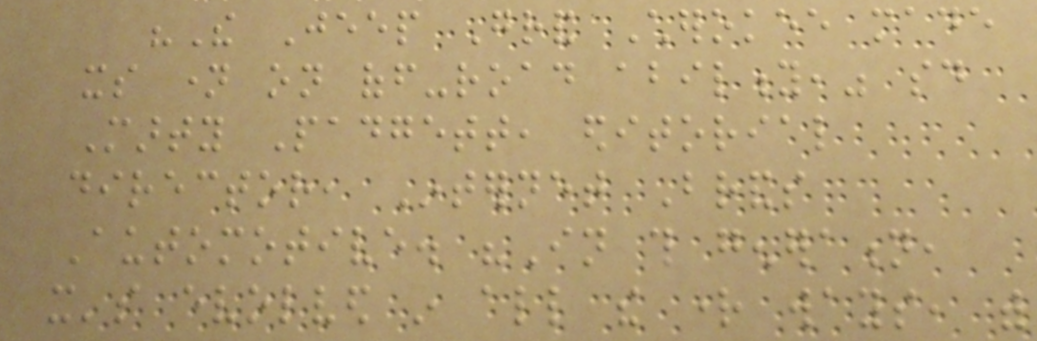"The Jeep Grand Cherokee made
its name on off-road ability," said
Marty Padgett, editorial
director, Internet Brands
Automotive. "In this generation,
it's evolved in all the right ways, with
